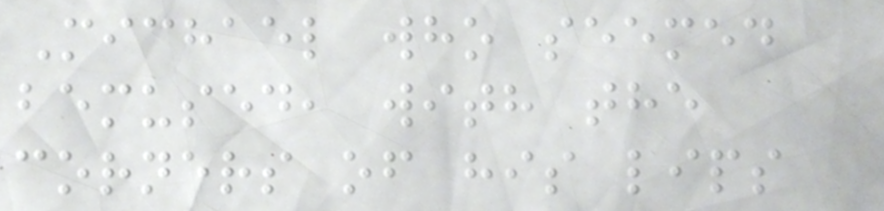Michael who seemed
bemused, with the
corners of his lips
